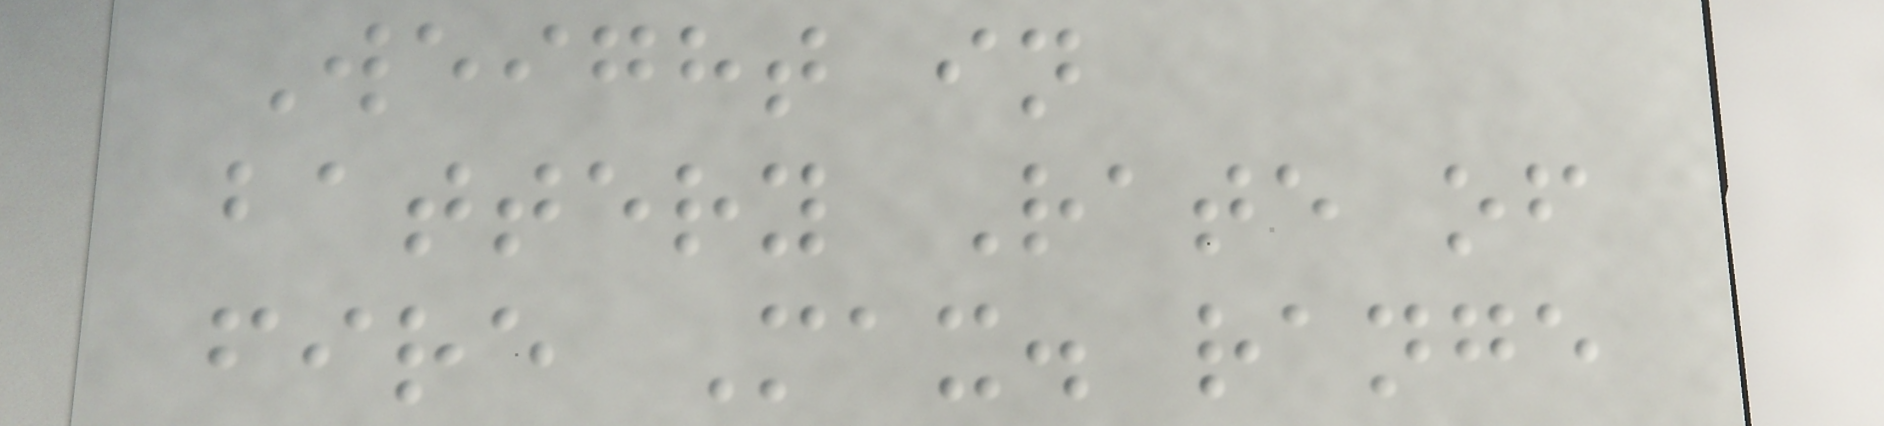Weight in
battery Rate of
fire Max. range
